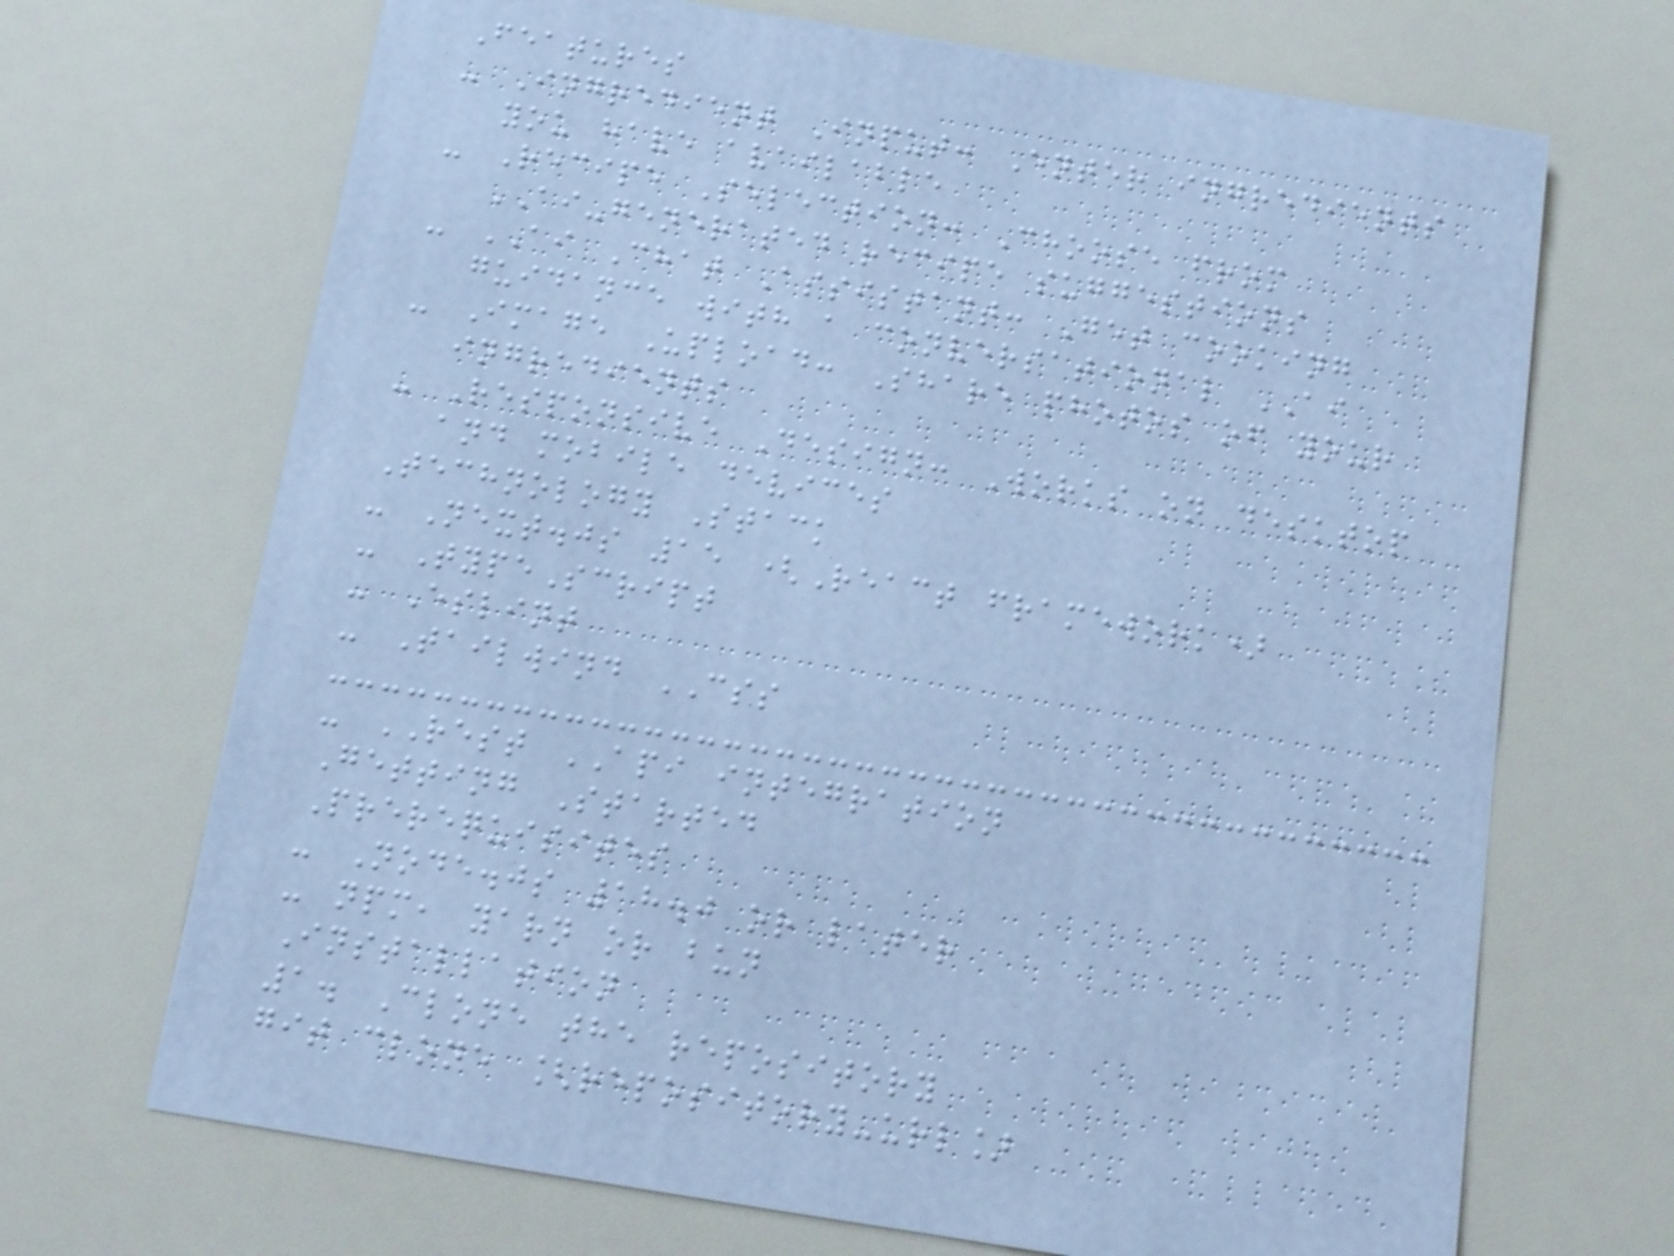Features
- Ingredient Input: Enter ingredients
you have available
- Recipe Selection: Choose from
AI-generated recipe suggestions
- AI Chat Assistant: Get cooking
guidance with a conversational AI
- Image Upload: Share photos of your
ingredients
- Responsive Design: Works on desktop
and mobile devices
Technology Stack
- Next.js 15 (React framework)
- TypeScript
- Eslint
- Tailwind CSS
- REST API integration
Getting Started
Prerequisites
- Node.js 18.0 or later
- npm, yarn or bun
Installation
1. Clone the repository
git clone [repository-url]
